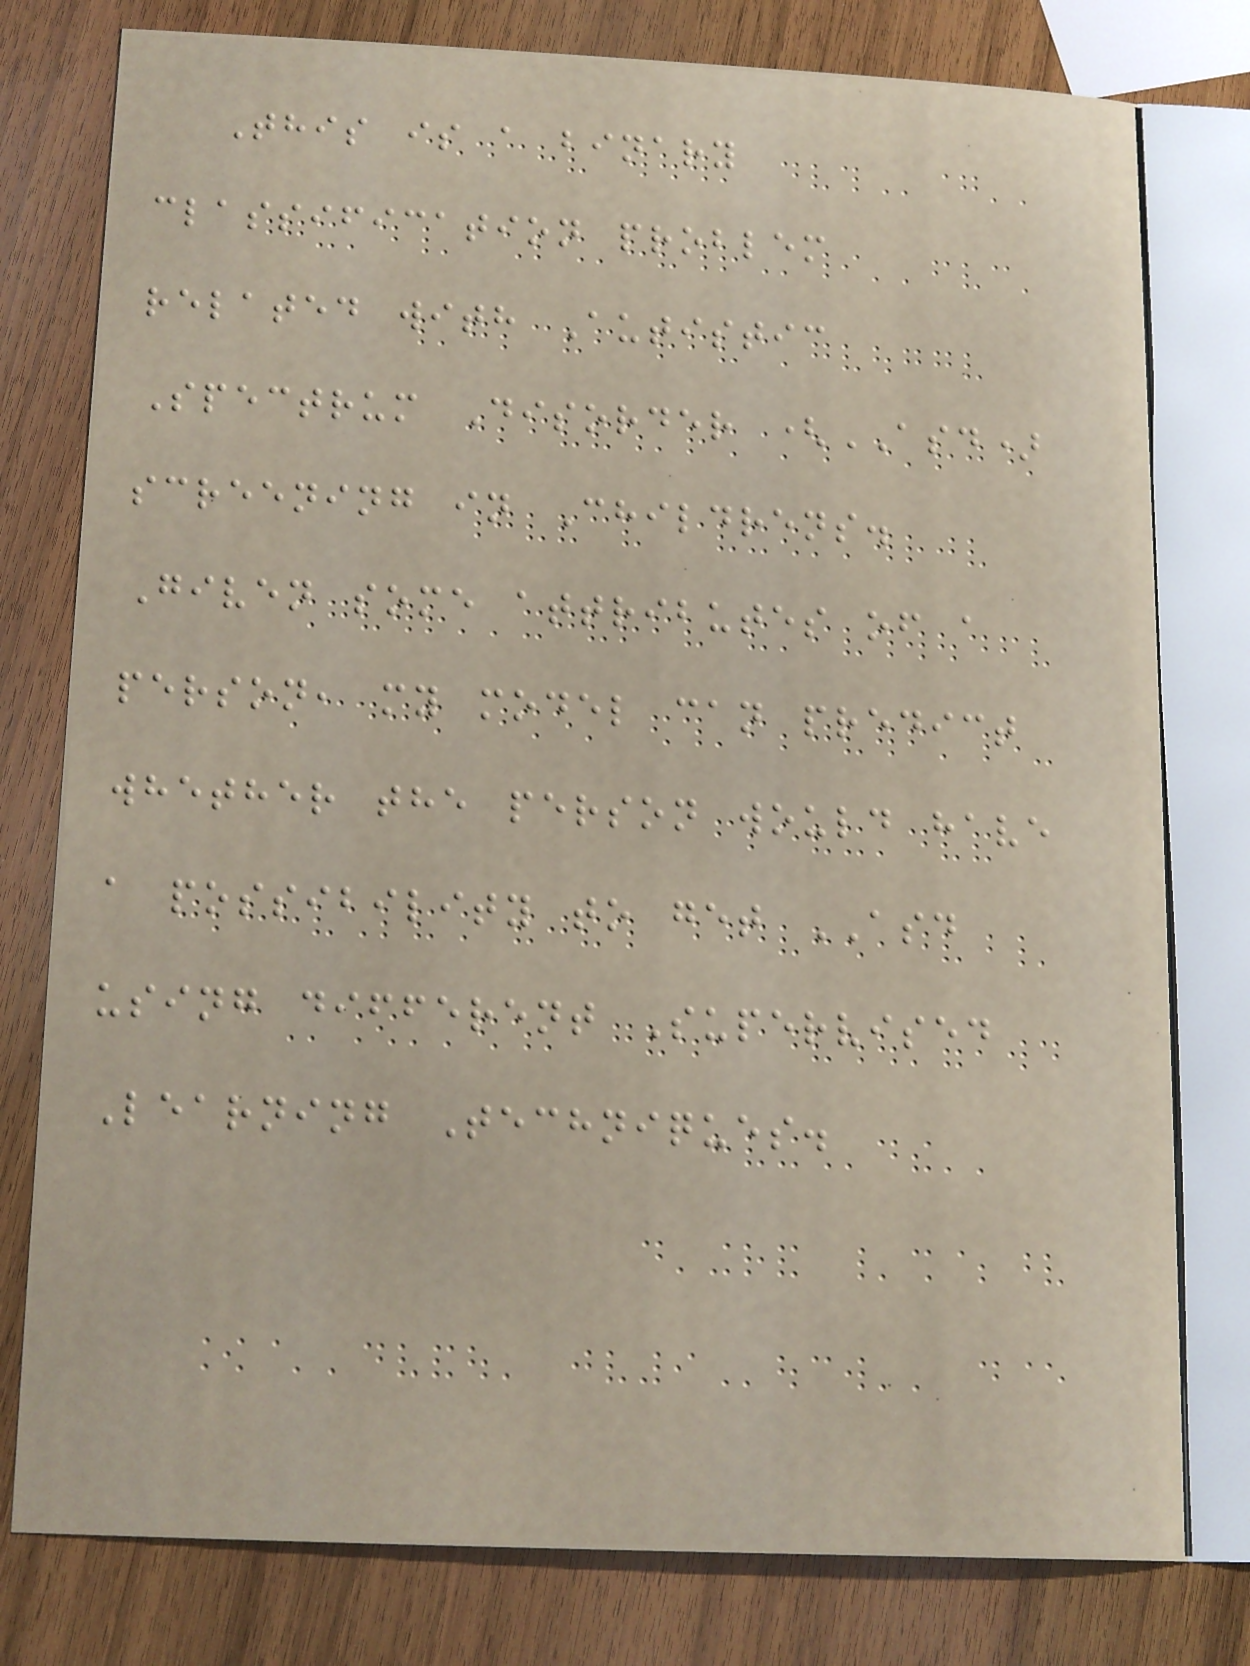This is a binary
classification problem
related with Autistic
Spectrum Disorder (ASD)
screening in Childrens.
Given some attributes of a
person, my model can predict
whether the person would have
a possibility to get ASD
using different Supervised
Learning Techniques.
